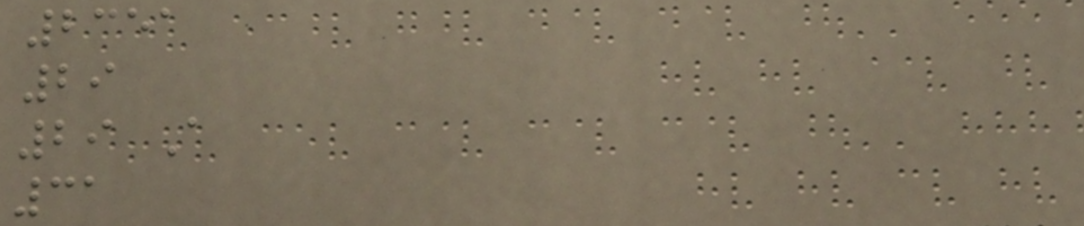2351
29
29 A
31
